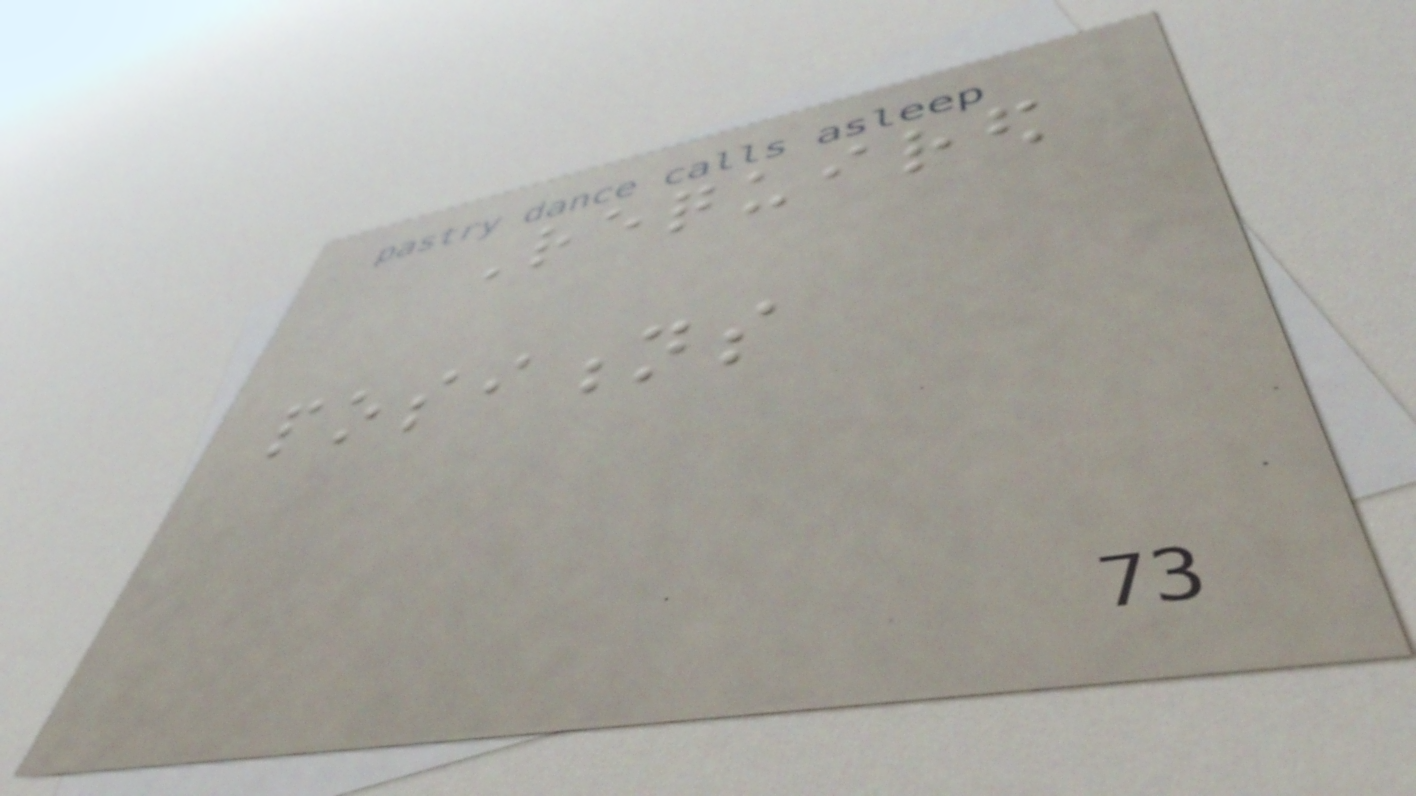Required
positions
